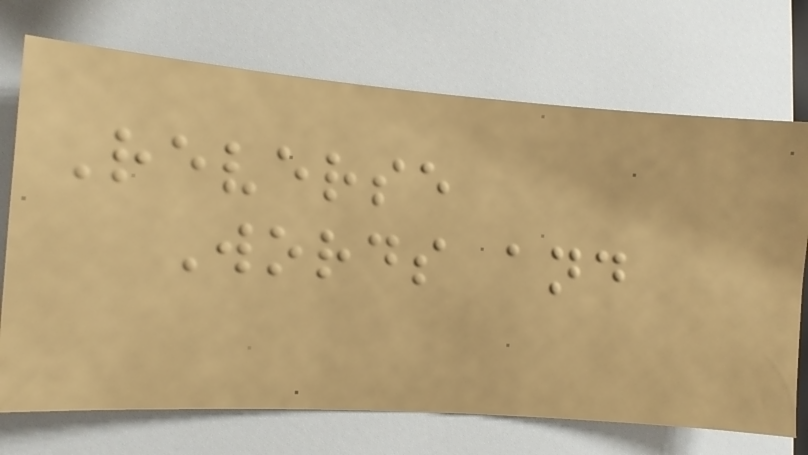Reverse
Words and
